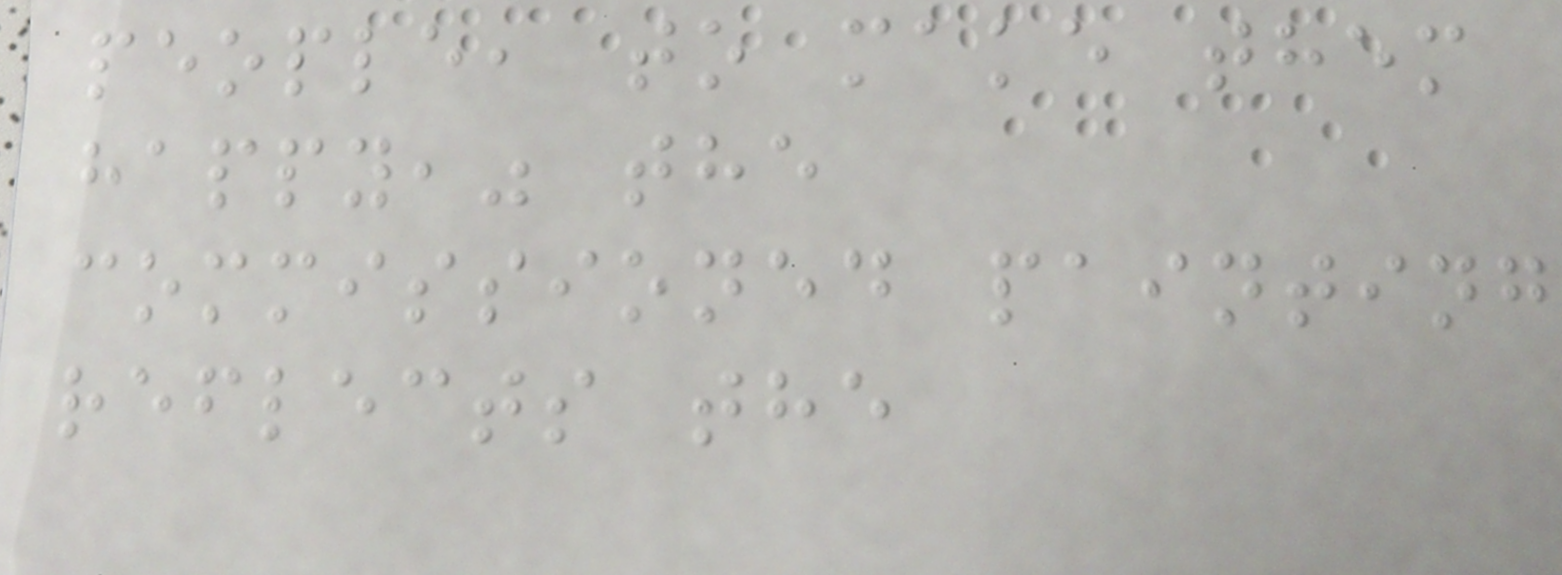people, to make them
happy," the
commissioned painting
reflects the
